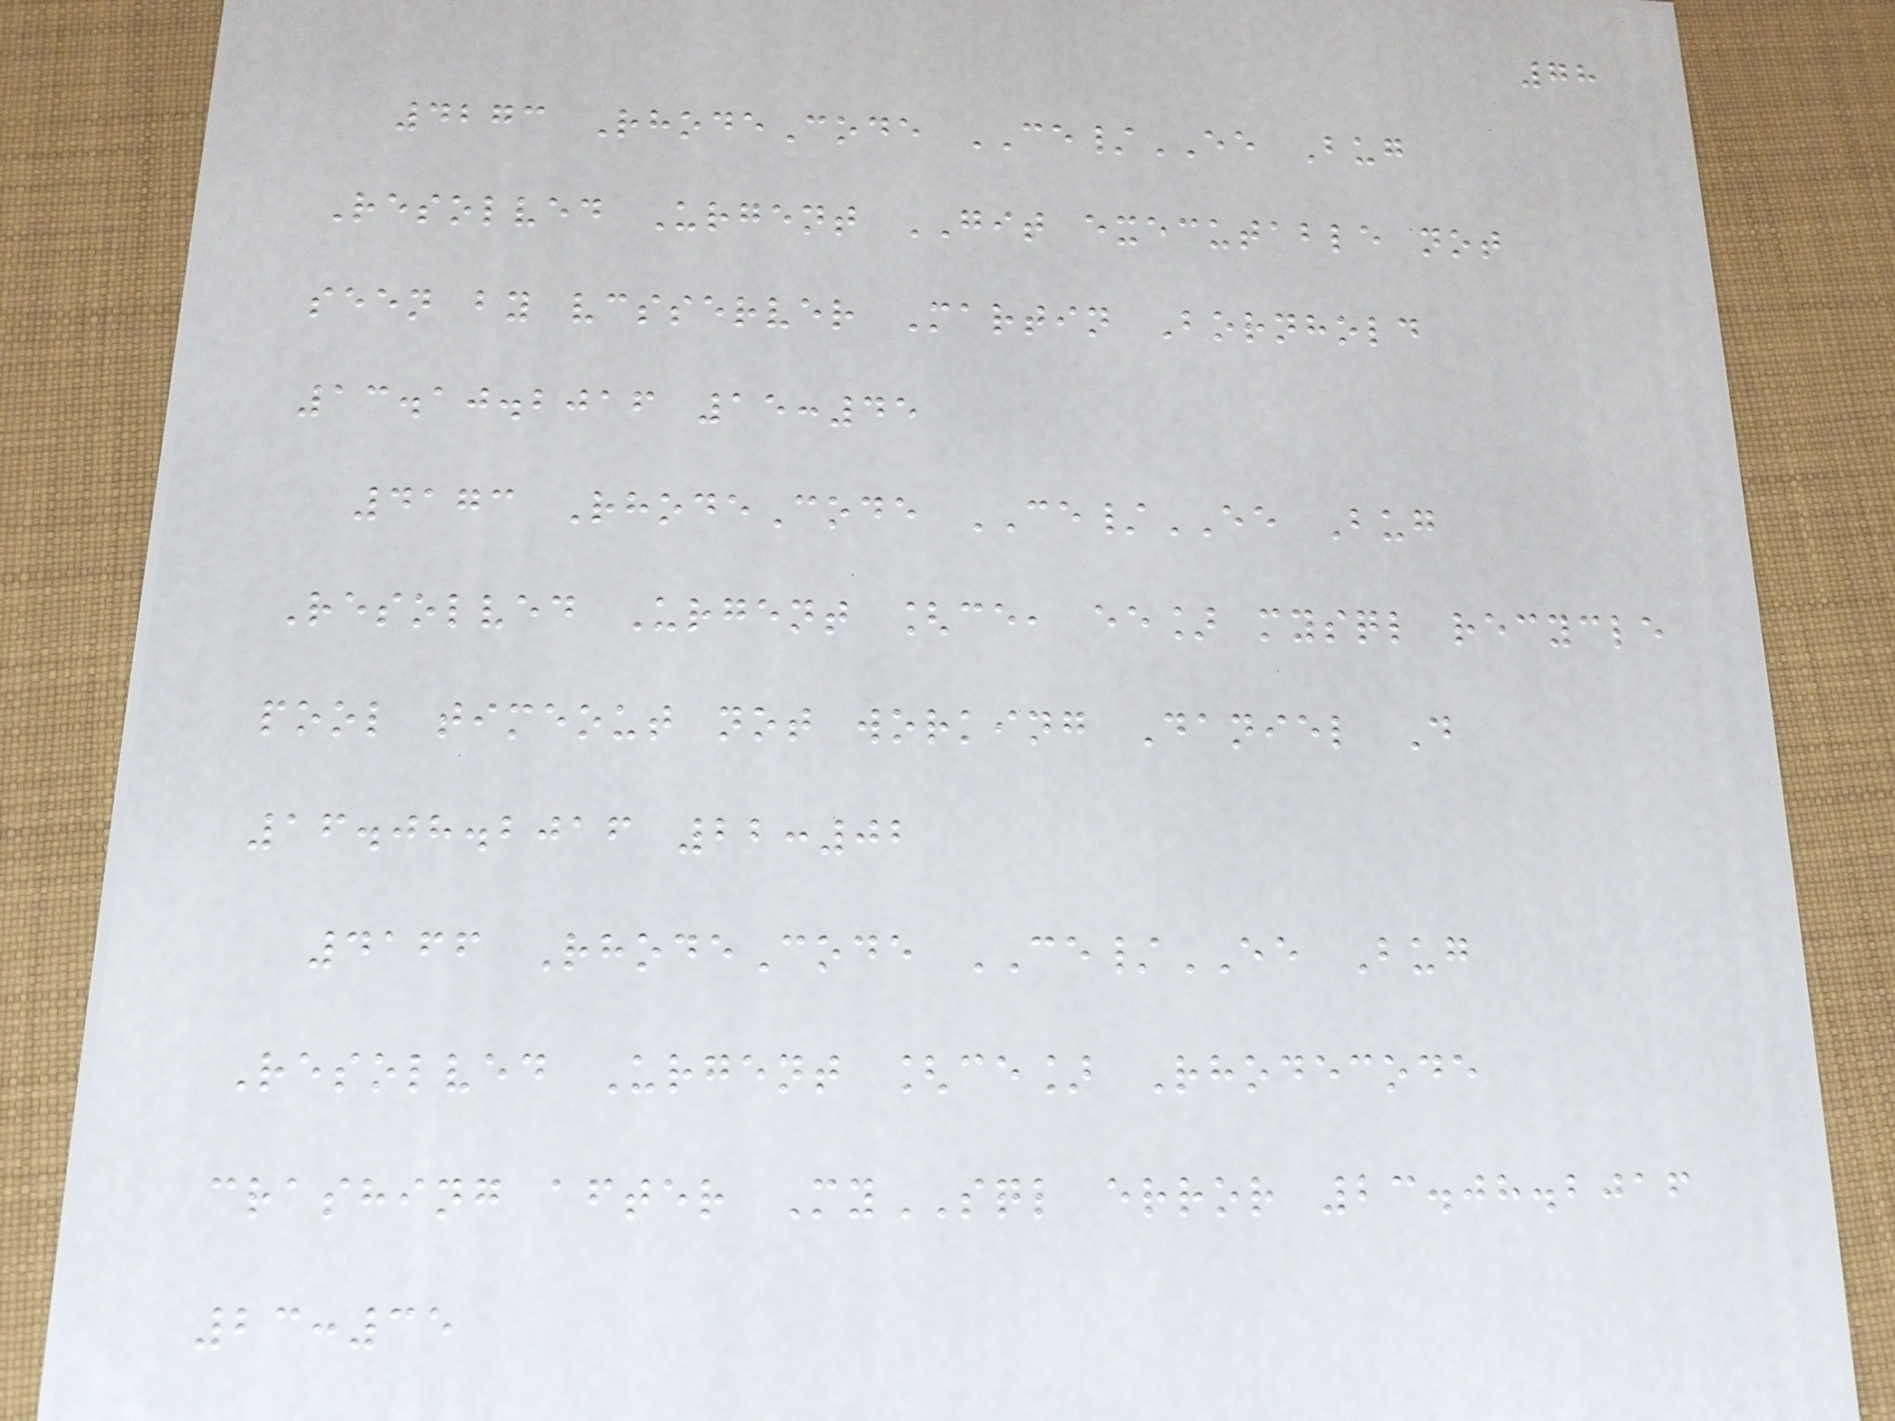78
4273 RhodeCode CE/EE Bug
Resolved Urgent GIT executable not
seen by vcsserver Martin Bornhold
13.10.2016 15:45
4173 RhodeCode CE/EE Bug
Resolved Urgent [ce, ee] mysql recycle
pool timeout not working Daniel D
16.08.2016 22:02
4166 RhodeCode CE/EE Bug
Resolved Urgent [ce] Rhodecode
crashing after MySQL error 23.08.2016
23:35
